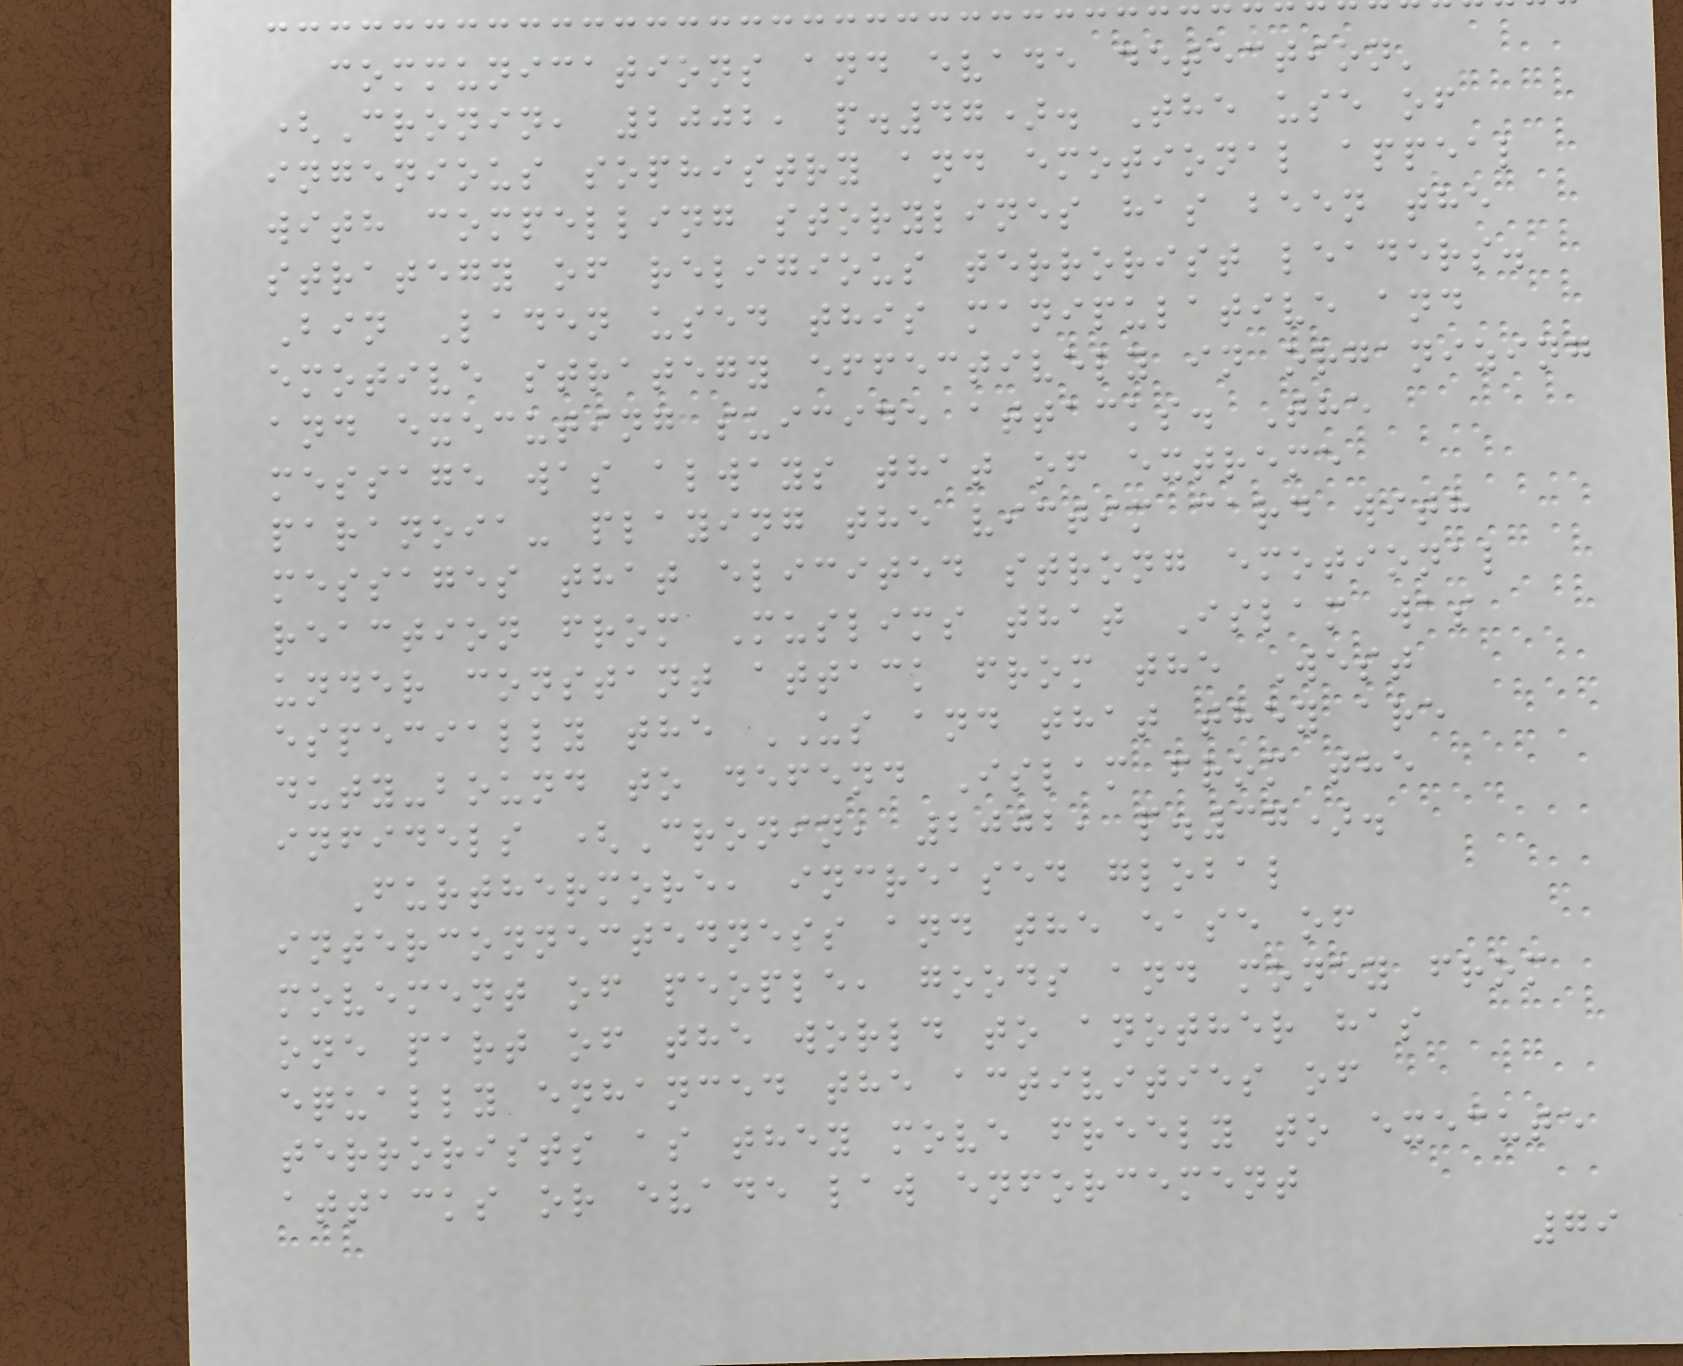communications and evade detection'
(Cronin, 2002, p.47). The use of
ingenious sophistry and emotional appeal
with compelling storylines has been the
strategy of religious terrorist leaders.
Bin Laden used this manipulative and
emotive strategy effectively in organizing
and executing suicide attacks. The
message was always that of extreme
paranoia- playing the victim card with
messages that elicited strong emotional
reaction from Muslims that Islam was
under constant attack from the West
especially the US and that they are
duty-bound to defend Islam from the
infidels (Cronin, 2002, p.37).
Furthermore, increased global
interconnectedness and the ease of
movement of people, goods and money from
one part of the world to another has
equally enhanced the activities of
terrorists as they move freely to execute
attacks or evade law enforcement
79
